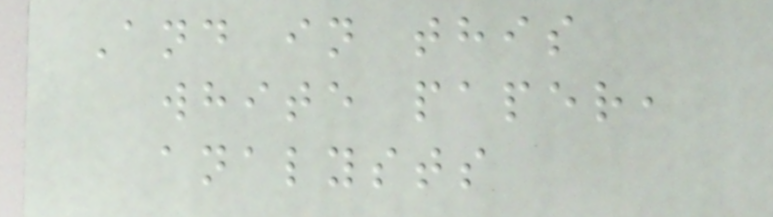And in this
white paper,
analysts
